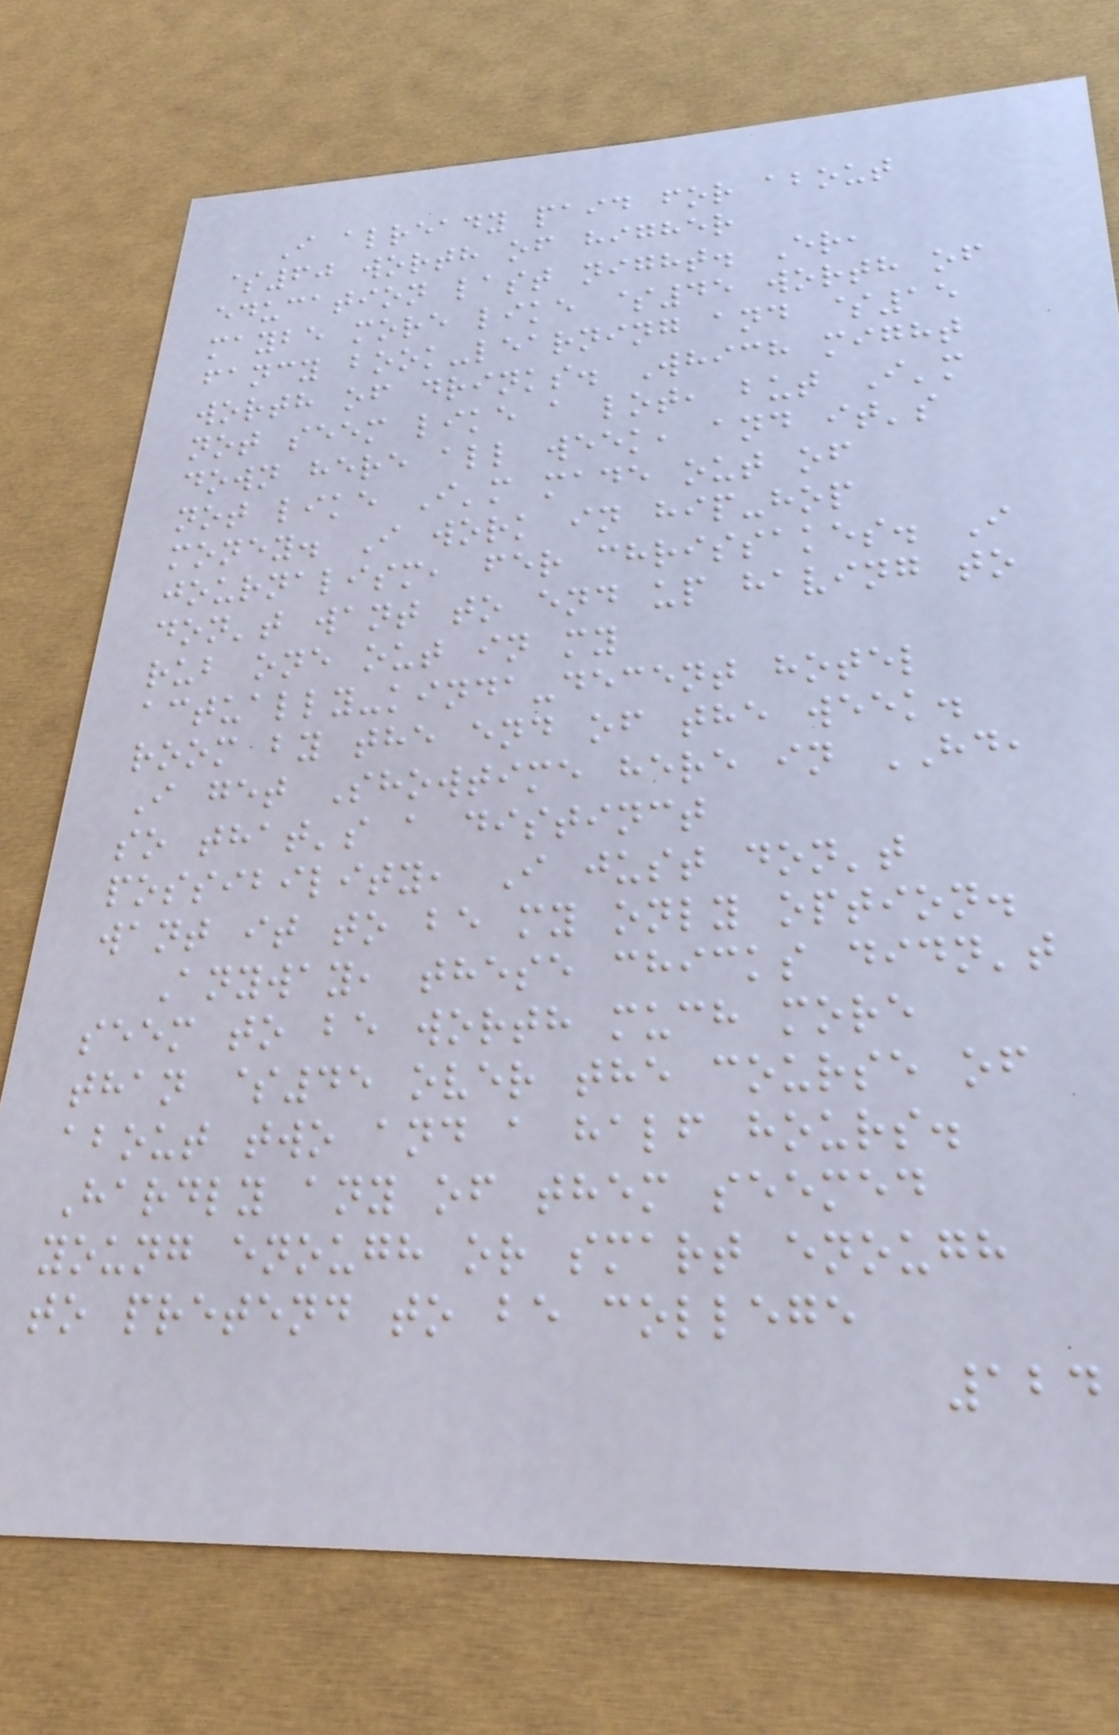I already paid for about
$60 worth of higher
education last night. Er,
maybe more like $45 worth of
fancy book-learning and $15
worth of drinks. Which might
not seem like a lot, but I'm
down here all week, and it's
not like I'm made out of
money. I work in hip-hop
journalism, fer chrissakes. I
don't want to end up having to
rub one out in my
actually-kinda-decent hotel
room by the end of the week.
I get Showtime here in HD,
so that's a distinct
possibility, I just don't
want it to be my only option.
Anyway, these chicks didn't
seem to be worth much more
than $45 over the course of
about two and a half hours.
Hardly any of them seemed
young enough or smart enough
to pretend to be college
124
